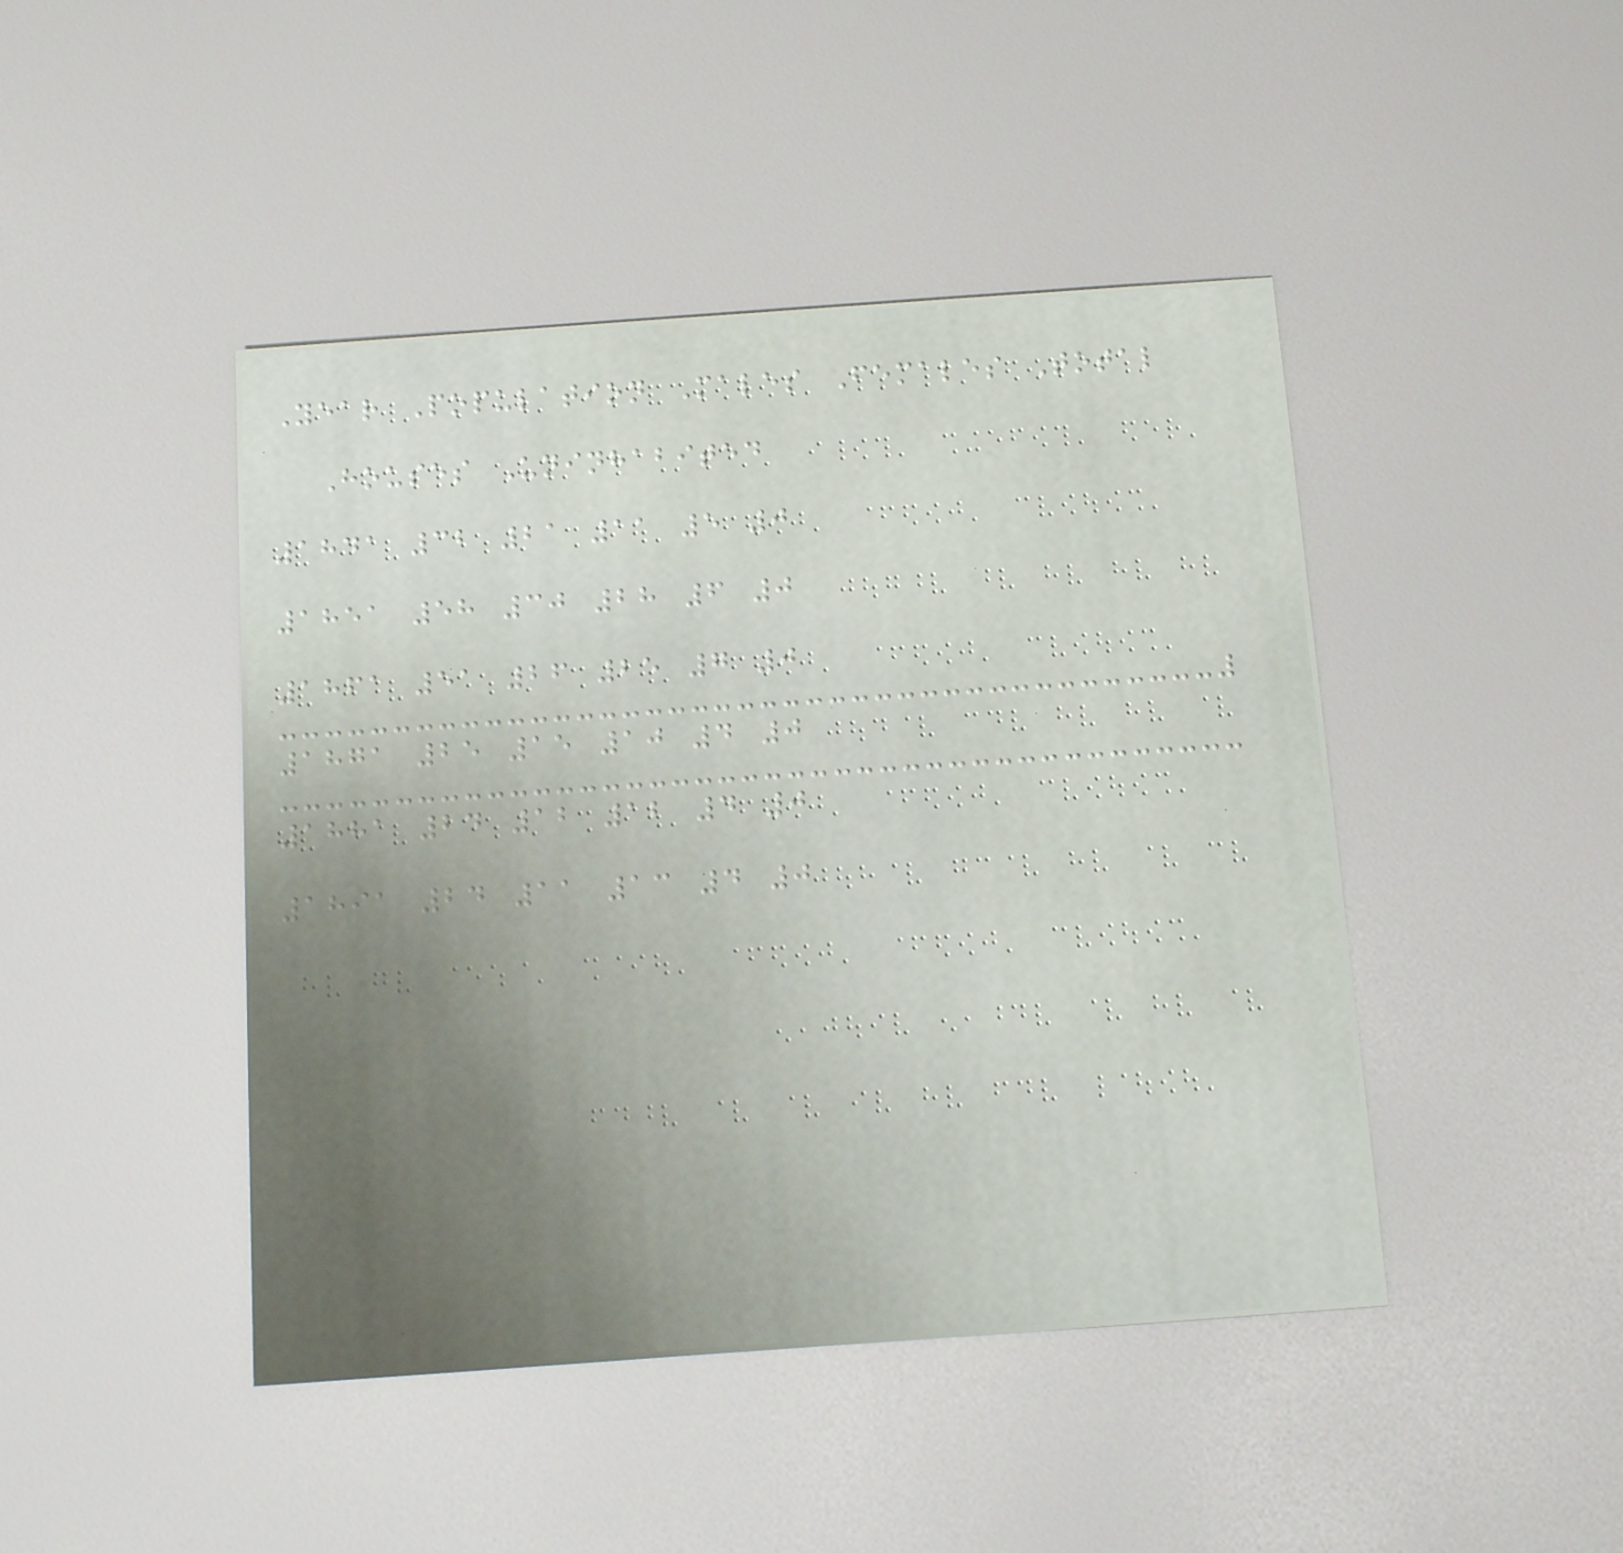Year Population Males Females Total
Houses Uninhabited
1841 32 21 11 5 0
1851 58 30 28 6 0
1861 51 26 25 7 0
1871 25 15 10 4 0
1881 24 12 12 4 0
1891 24 11 13 4 0
